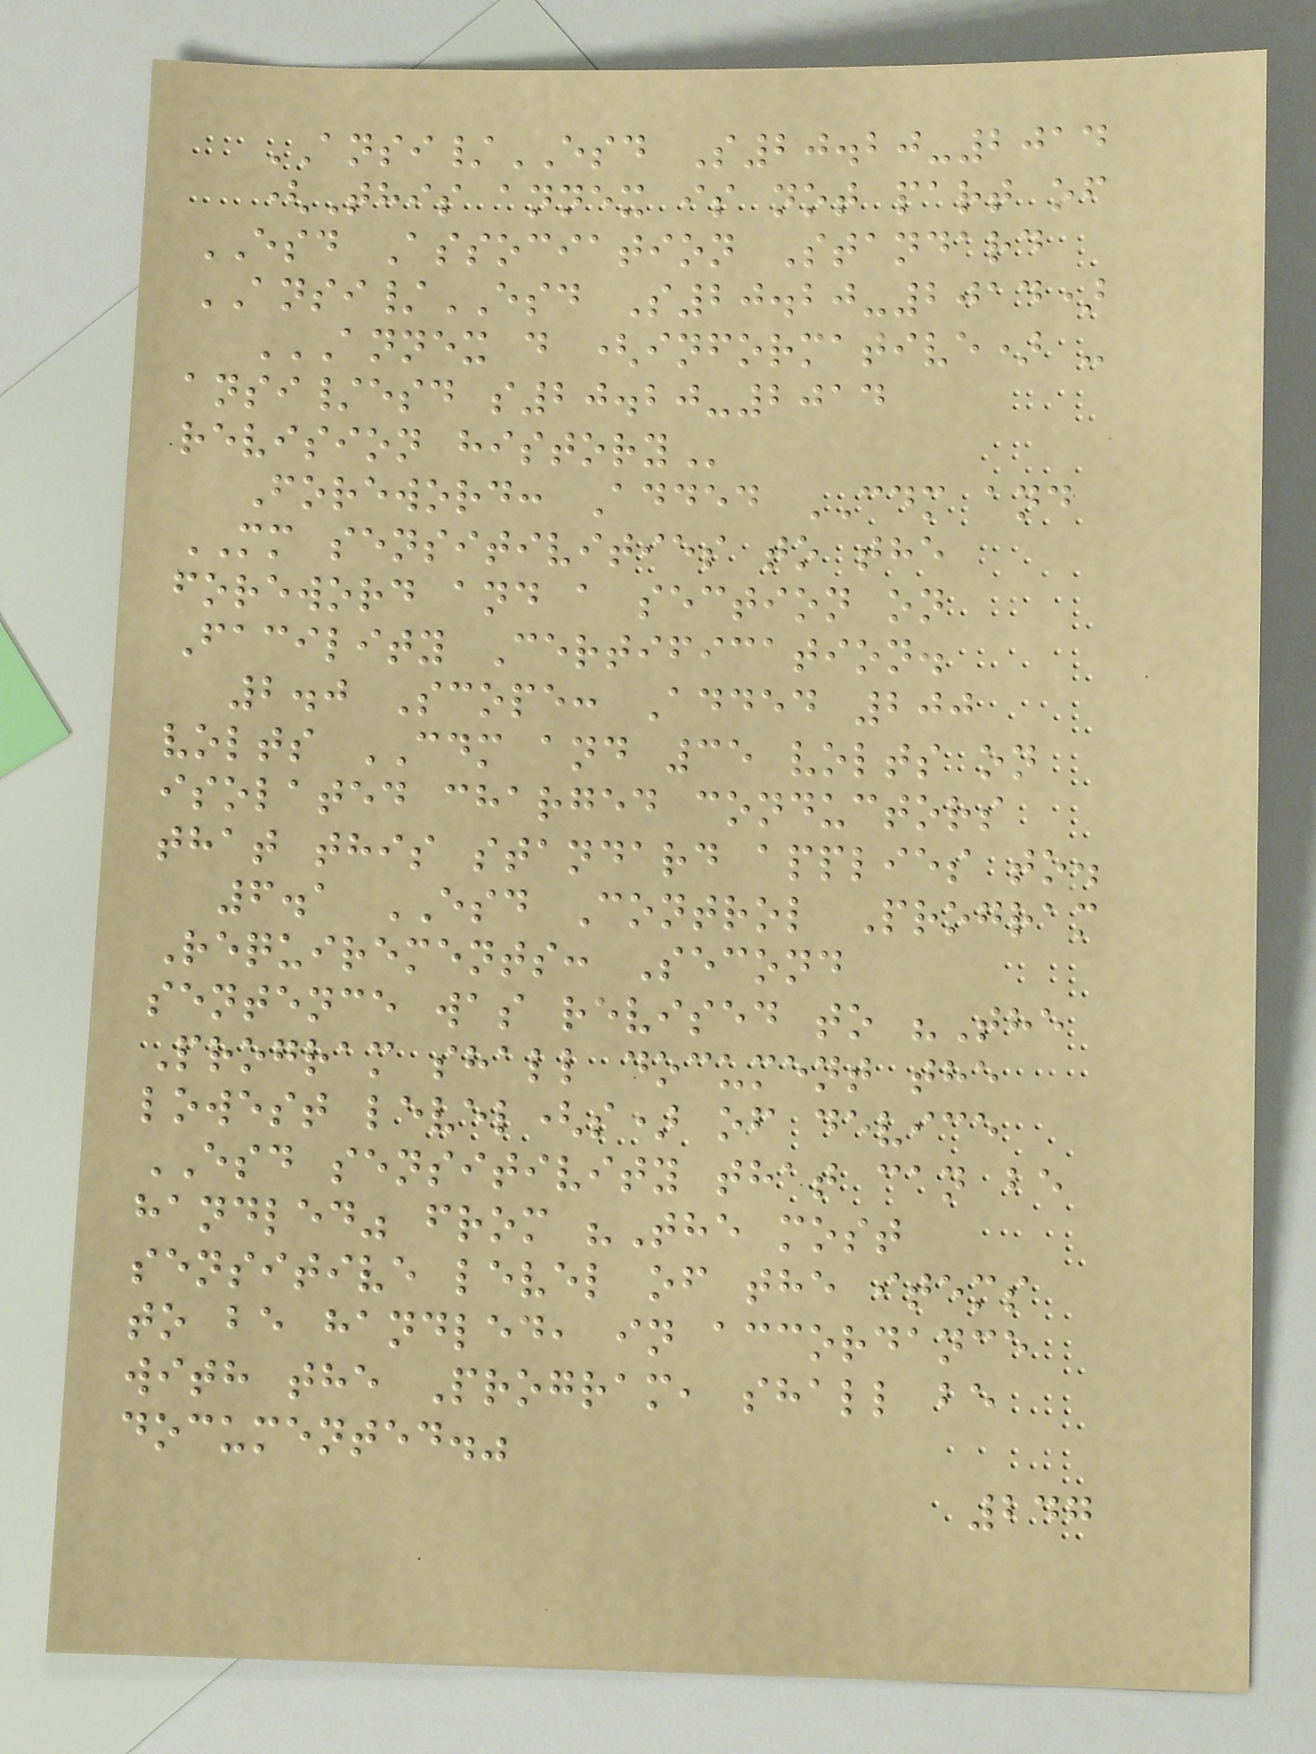ANSI/ESD S20.20-2014
(This annex is not part of
ESD Association Standard
ANSI/ESD S20.20-2014)
ANNEX D (INFORMATIVE) -
ANSI/ESD S20.20-2014
REVISION HISTORY
Foreword: Added CDM and
MM sensitivities to the
foreword and a section on
Facility Certification.
2.0 Scope: Added 200
volts CDM and 35 volts on
isolated charged conductors
that this standard applies to.
6.1 ESD Control Program
Requirements: Second
sentence was revised to "The
Program shall document the
lowest level(s) of device
ESD sensitivity that can be
handled" from "The most
sensitive level of the items
to be handled, in accordance
with the Program, shall be
documented."
247
